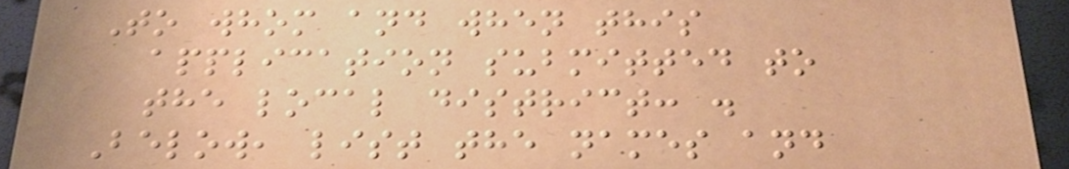To whom and when this
application submitted to
the local district: .
Below, list the names and
